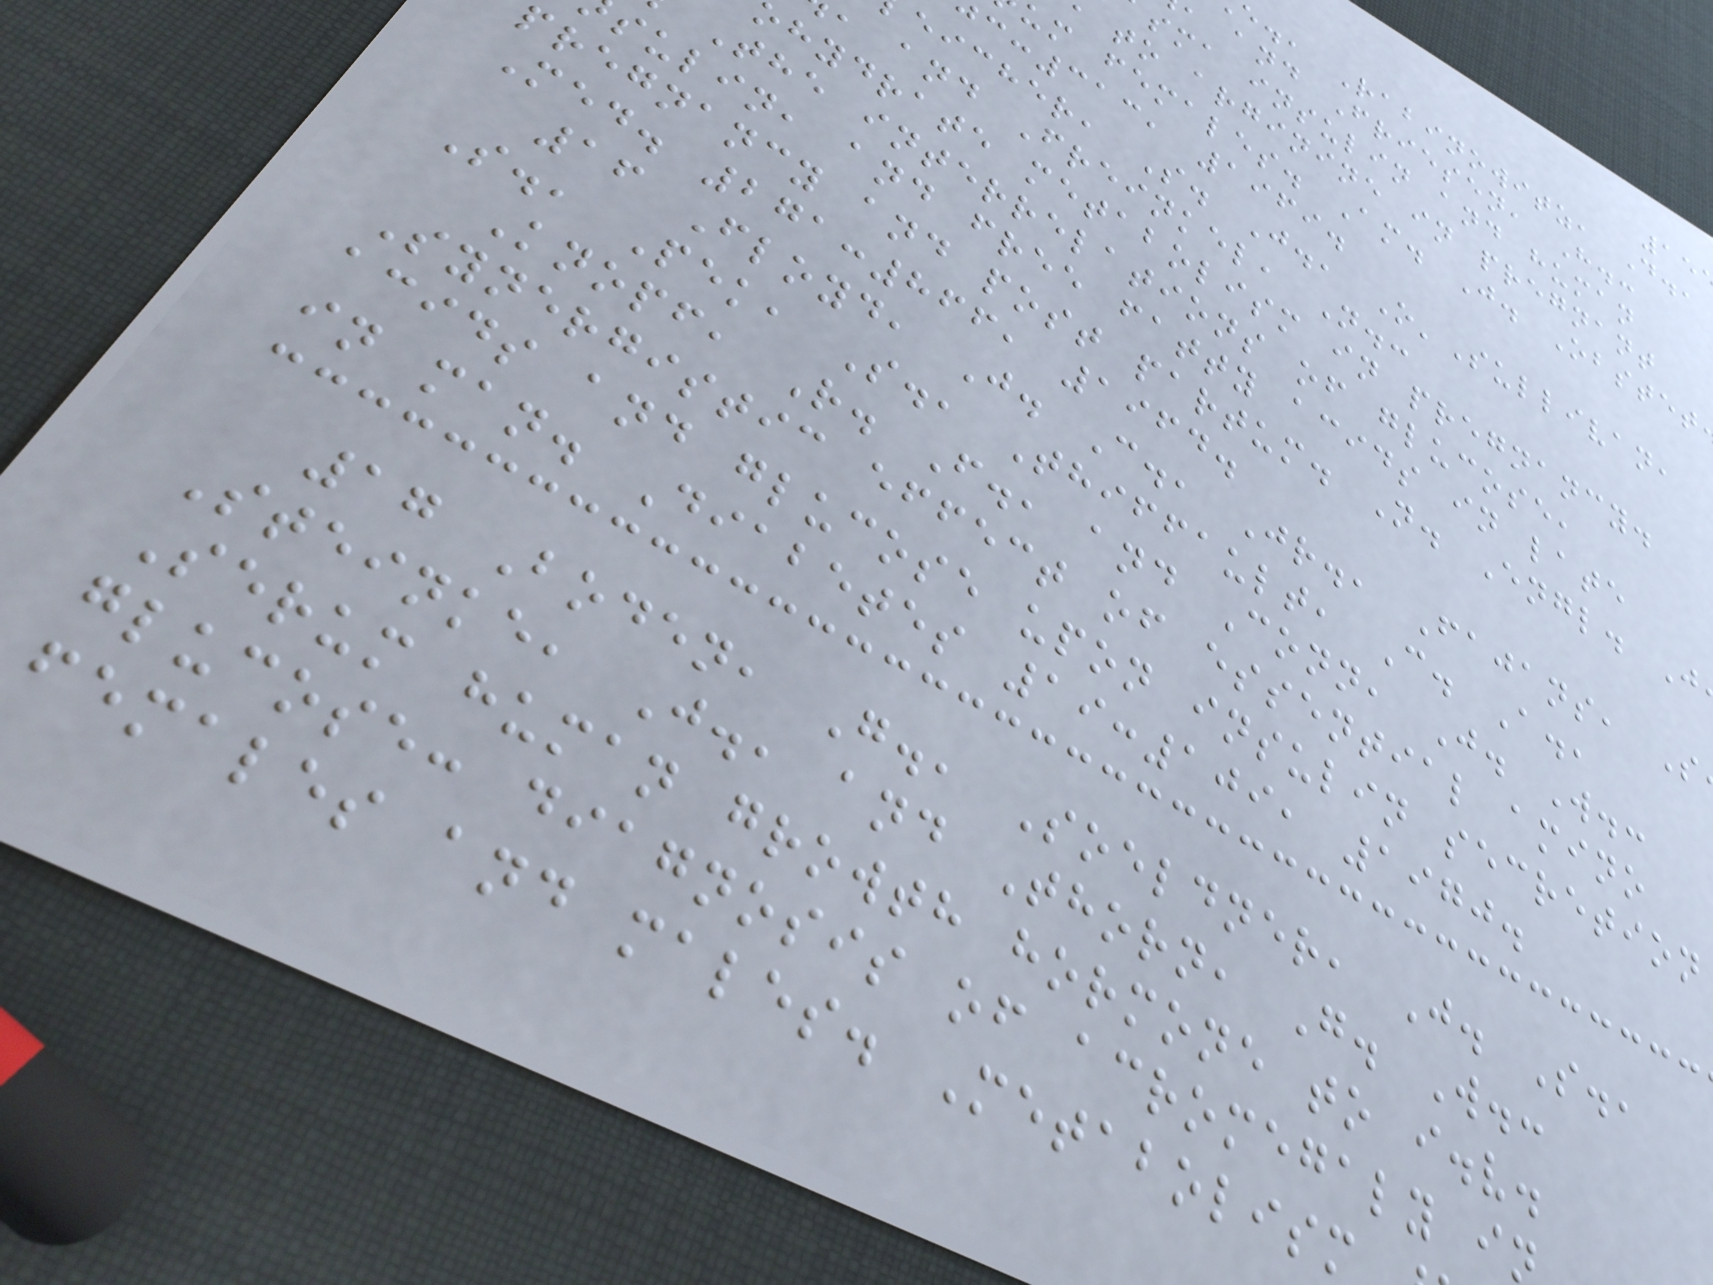e., Rabinowitz, D.,
and Friesen, H.:
sma insulin and human
to arginine in pregnant
um females. Am. J. Obstet
:313, 1969.
eicher, S. J., O'Sullivan,
, and Freinkel, N.:
hydrate metabolism in pregnancy.
The interrelations of glucose,
sulin, and free fatty acids in late
pregnancy and post partum. N. Engl. J
Med. 271:866, 1964.
16 Floyd, J. C., Jr., Fajans, S
S., Pek, S., Thiffault, C. A.,
Knopf, R. F., and Conn, J. W.:
Synergistic effect of essential amino
acids and glucose upon insulin secretion
in man. Diabetes 19:109, 1970.
17 Boden, G., Soeldner, J. S.,
Steinke, J., and Thorn, G. W.:
Serum human growth hormone to i.v.
glucose: diagnosis of acromegaly i
females and males. Metabolism
